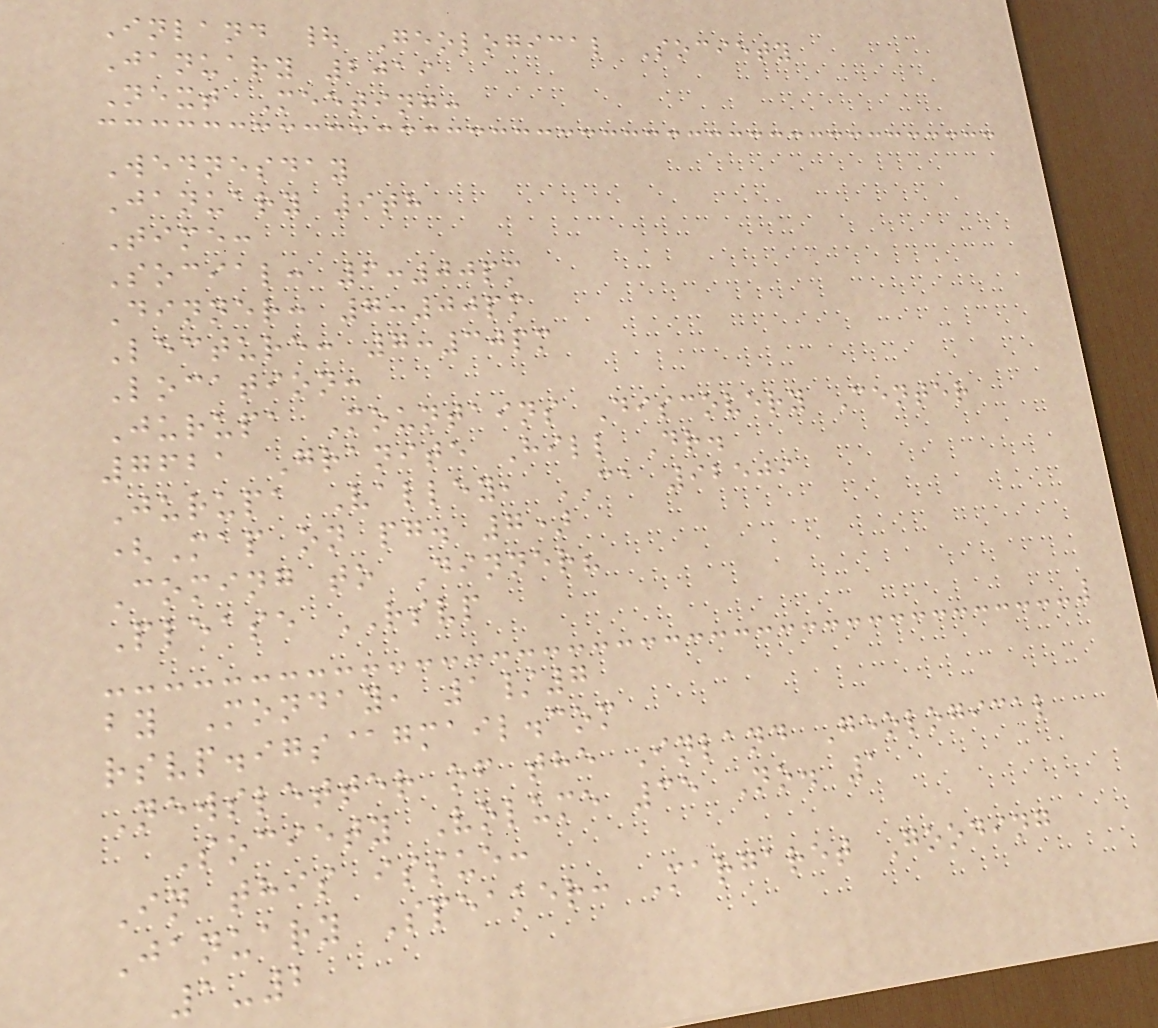Inland | Geological Society
January 2019
Next Meeting:
Wednesday
January 9th
Time:
Social: 6:00pm
Dinner: 7:00pm
Lecture: 7:30pm
Location:
Jurupa Mountains Discovery Center
7621 Granite Hill Dr.
Jurupa Valley, CA 92509
(Map on pg. 7)
Coming to Dinner?
Please RSVP
by Monday, 1/7
rsvp.igs@gmail.com
Newsletter of the Inland Geological
Society Volume 35 No. 1
In this issue:
January Speaker: Margaret Gooding
1-2
